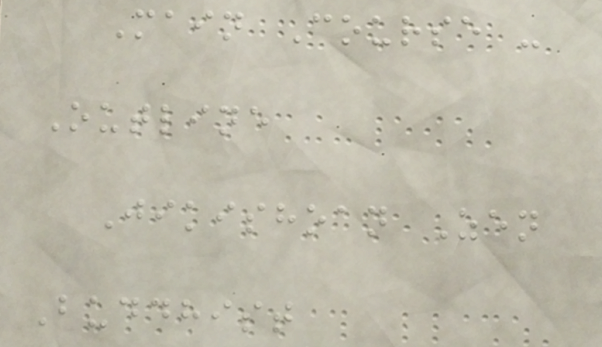Main Course -
Outline
Jikishoan Zen
Buddhist
